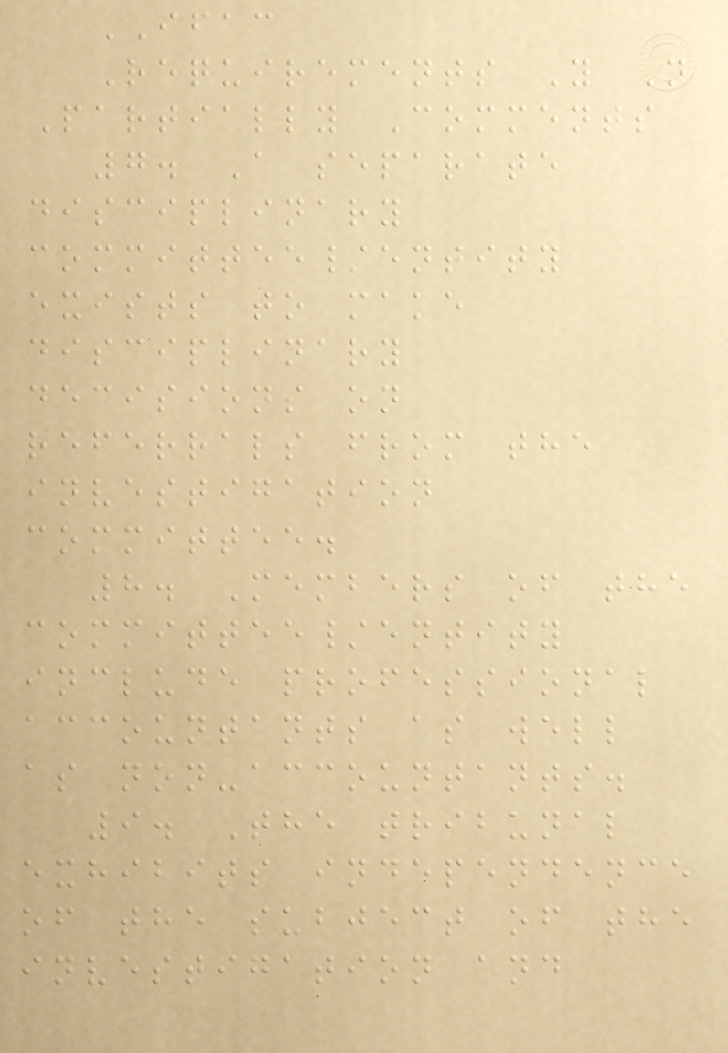IFAC
Requirements Y N
Partially Comments
7. A separate
disciplinary
committee/entity
exists to make
disciplinary
decisions on
referrals from the
investigation
committee.
8. Members of the
committee/entity
include professional
accountants as well
as non-accountants.
9. The tribunal
exhibits independence
of the subject of the
investigation and
